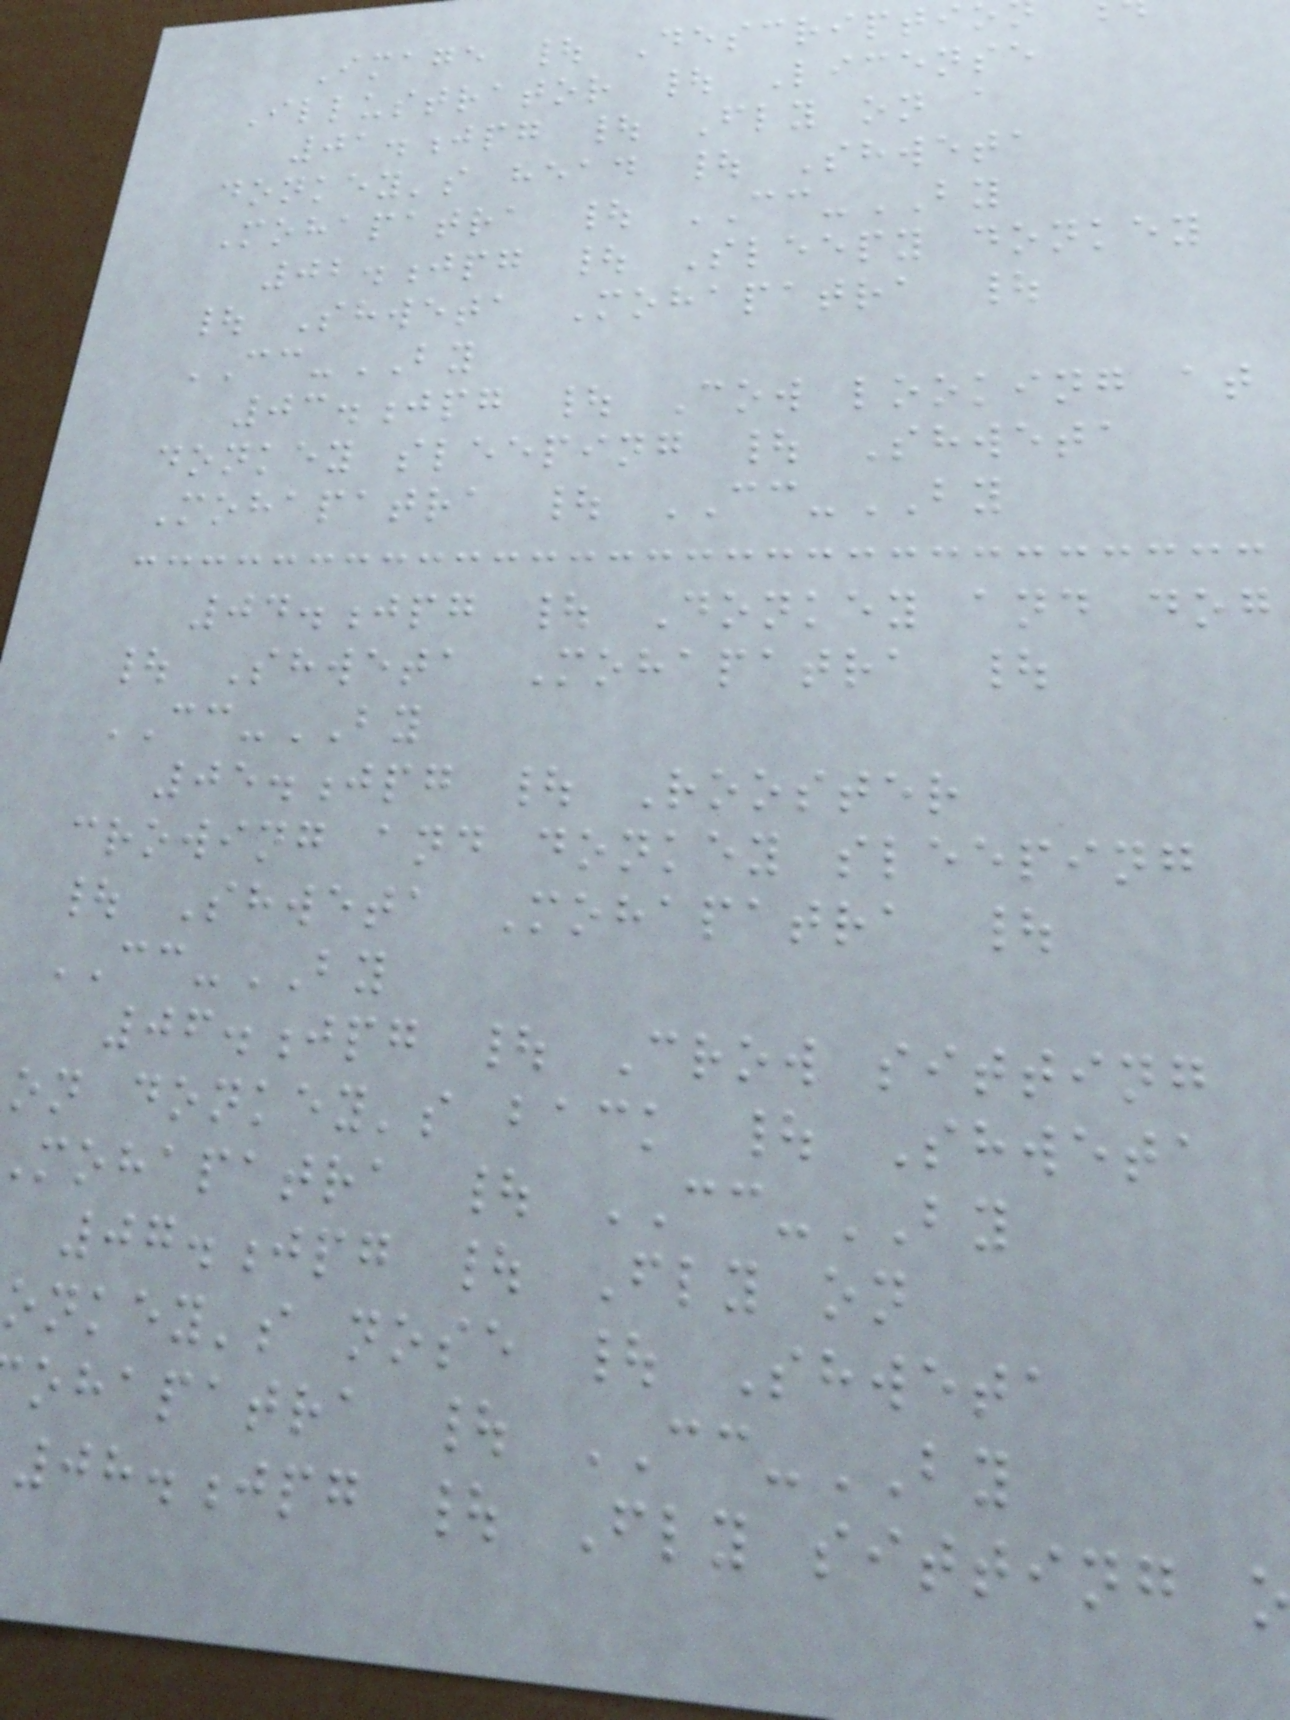Image | Descripti
Illustrator | License
01.jpg | Fly on a
donkey's head | Shweta
Mohapatra | CC-BY
02.jpg | Sleepy donkey
| Shweta Mohapatra |
CC-BY
03.jpg | Cow looking at
donkey sleeping | Shweta
Mohapatra | CC-BY
04.jpg | Donkey and dog
| Shweta Mohapatra |
CC-BY
05.jpg | Rooster
crowing and donkey sleeping
| Shweta Mohapatra |
CC-BY
06.jpg | Crow sitting
on donkey's back | Shweta
mohapatra | CC-BY
07.jpg | Fly on
onkey's nose | Shweta
ohapatra | CC-BY
08.jpg | Fly sitting
